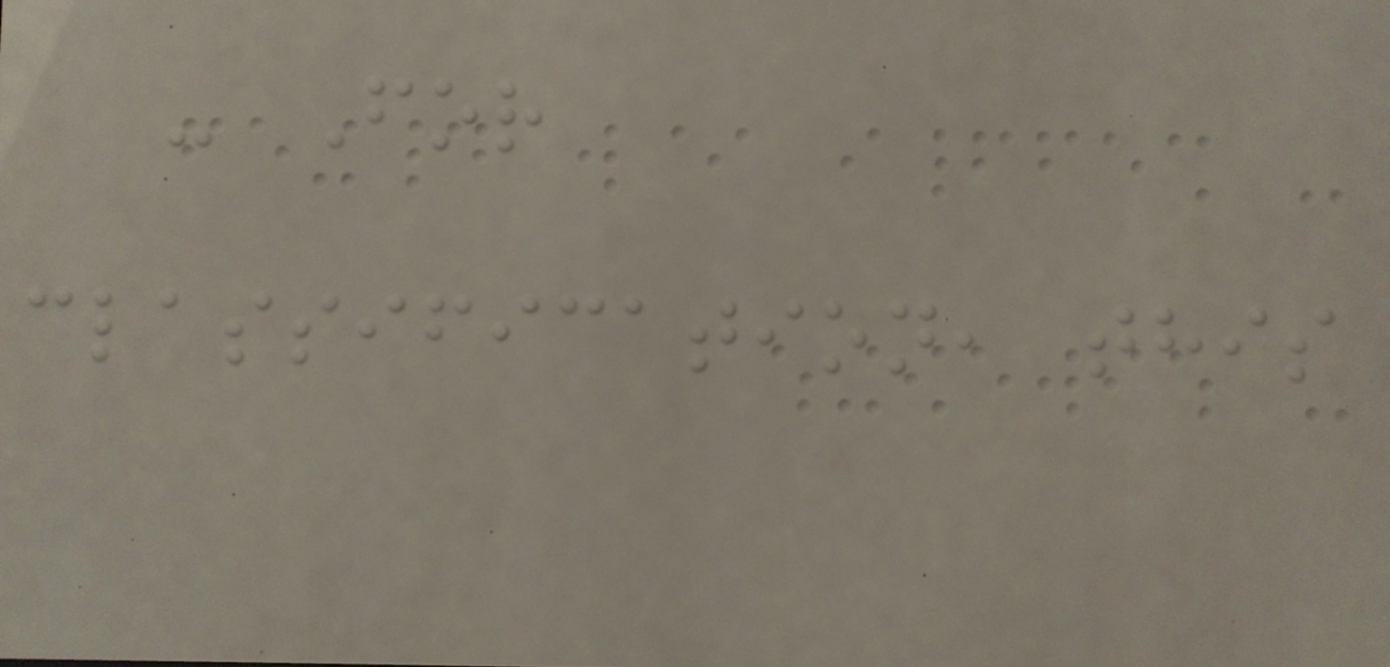- For
classification, this
